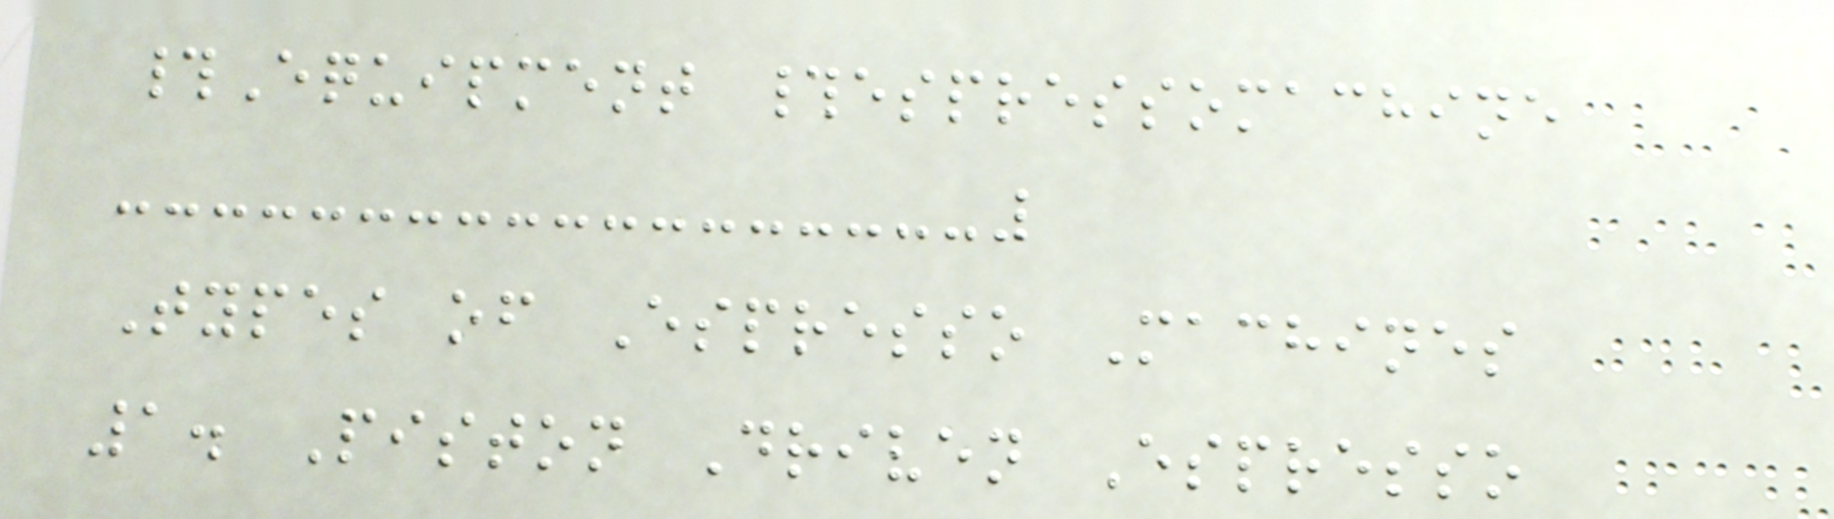#Equipment #espressomachine
Types of Espresso Machines
1. Piston Driven Espresso
